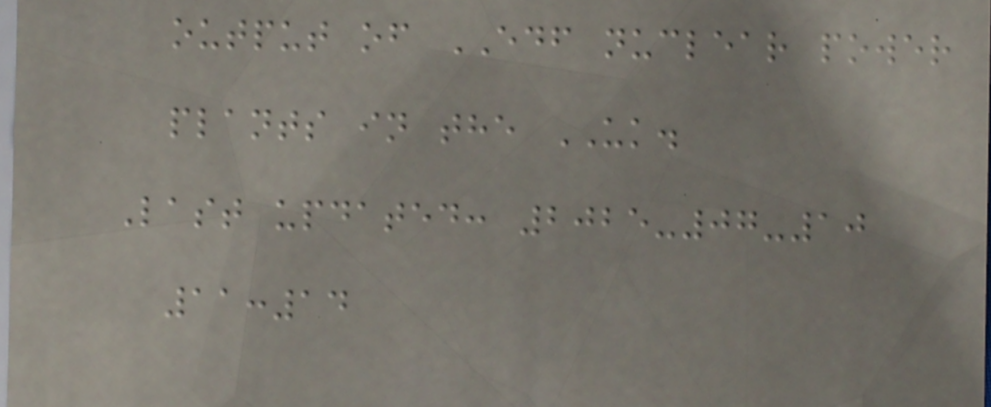output of EDF nuclear power
plants in the UK.
Last updated: 2025-07-10
11:14
